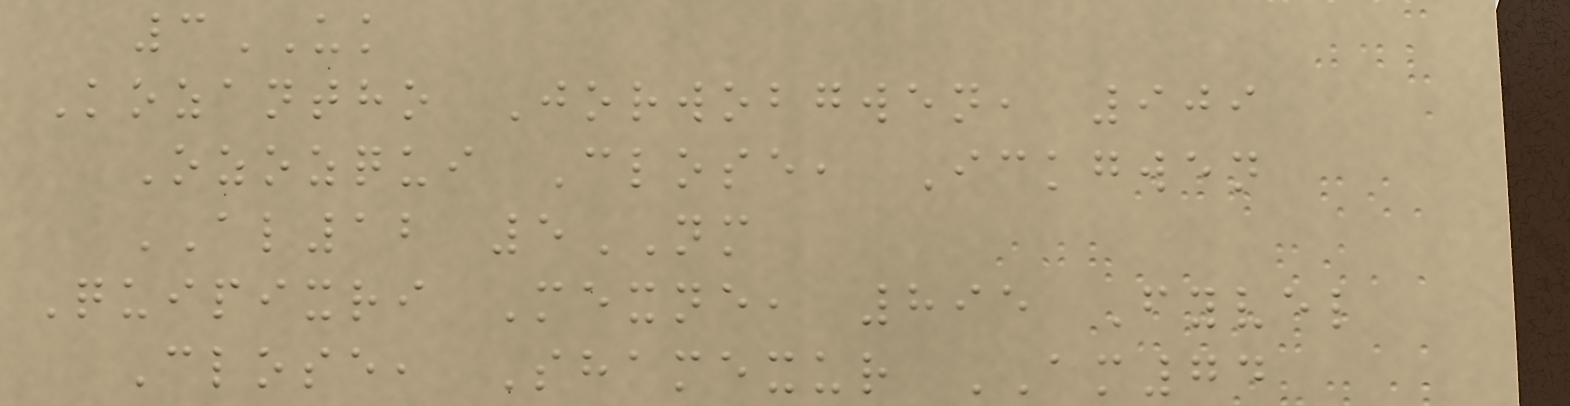3UK
Kozantho Jorwobgwen, 909
Ozozqui Close, Ickgwen
AL12 5NM
Quipixri Mexne, 895 Fyvel
Close, Shamexur AM74
